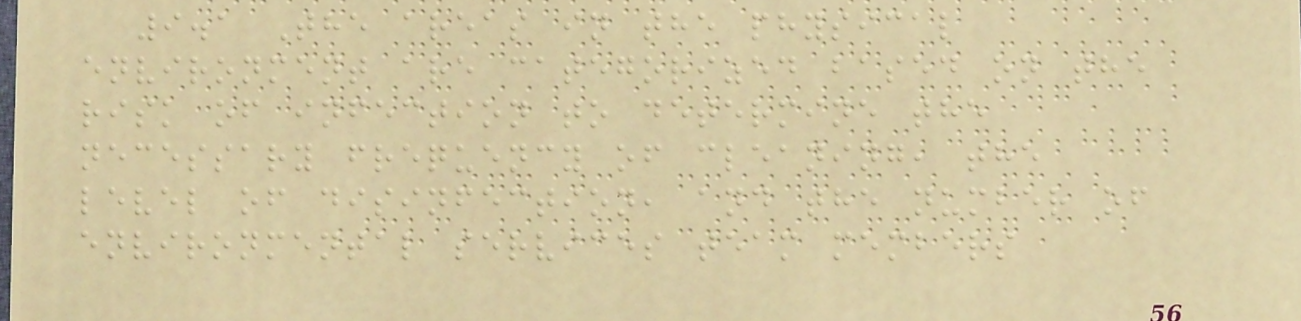9.1 The areas in the physical
environment are categorized based on the
risk of infection to determine the
necessary frequency of cleaning, the
level of disinfection, and the number of
environmental services team members
